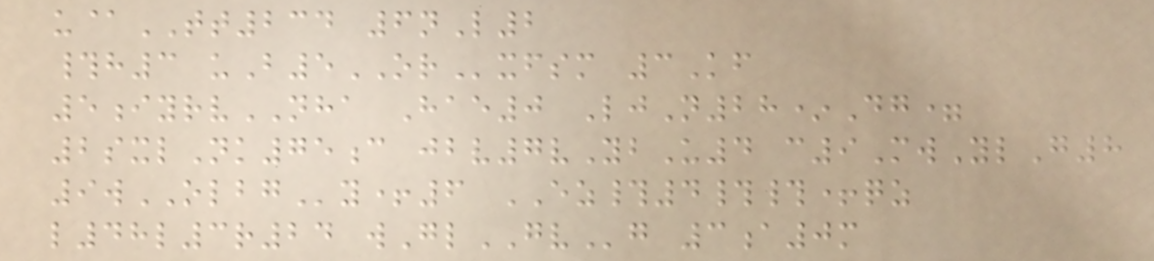u@TT234 6nL2
#h3 uB5ORxfsm 3Kf
5iyrvNHA Hae0 LjN28*Dg=
2sxlNk75c jbv7vYbU4 c9MwYlG8
9wOLBGy+6 EZ#4##+qz
l48l3r24 wGlGVg 3a0m
